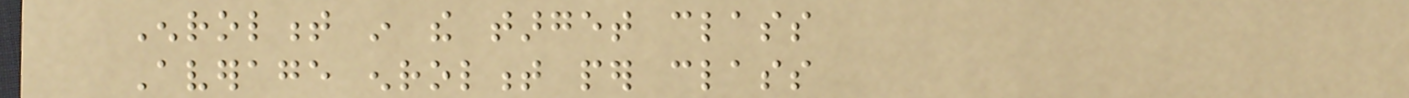Enrolment in the target class
Average enrolment per class
